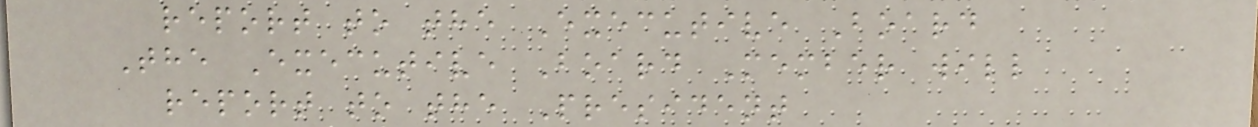report to the Executive Board
The Executive Board Member will
report to the President
